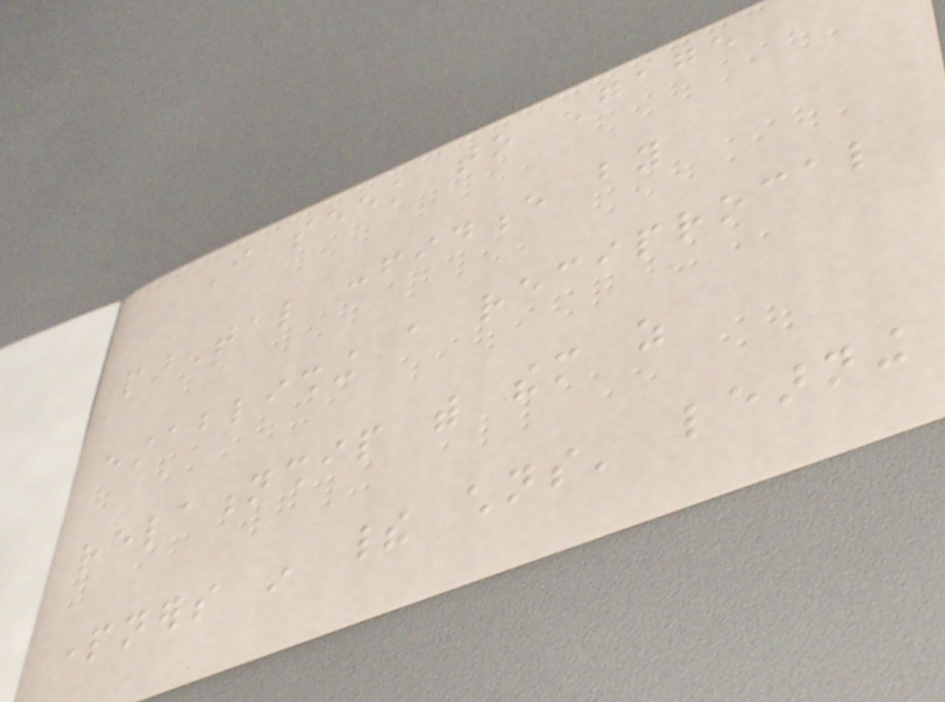I seek to engage
parental confidence by
establishing a reciprocal
relationship with them as
partners in their childrens' learning
